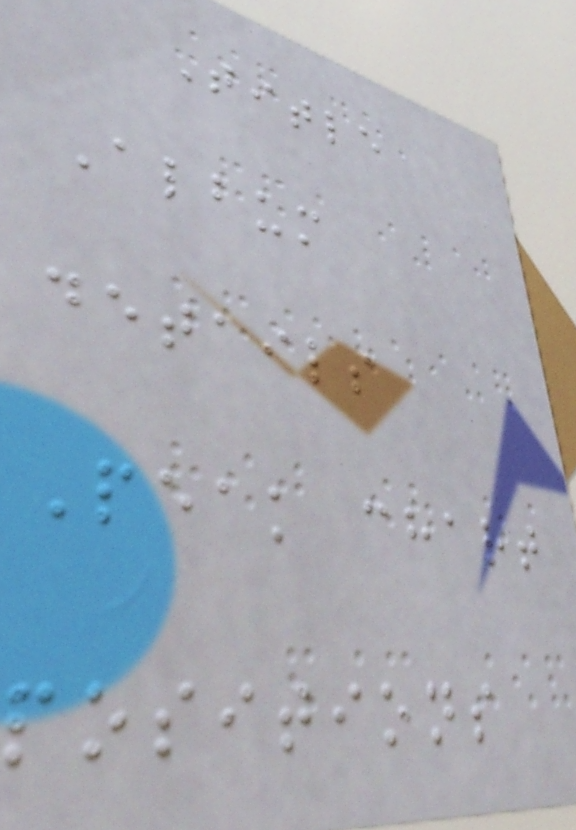Title
Album
details
Peak chart
positions
